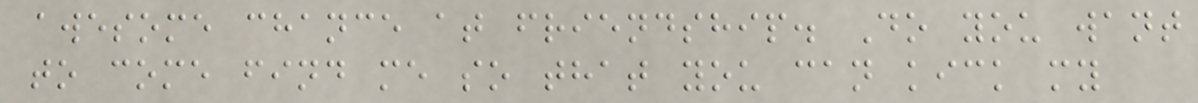awesome chance at friendship. Do you want
to come find me so that you can kick my
